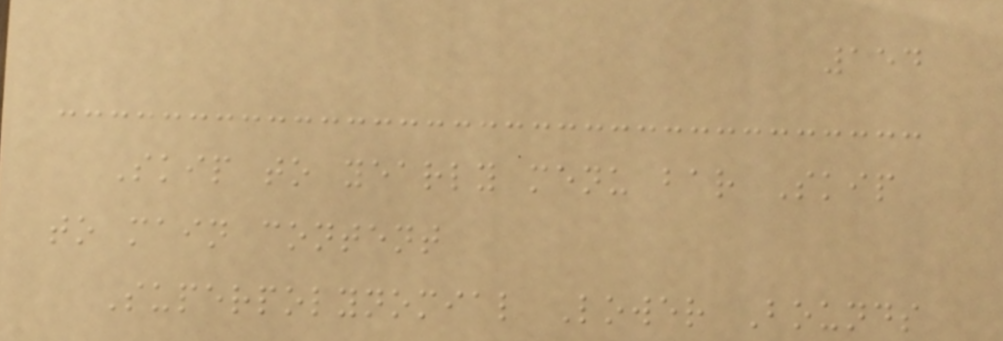154
Skip to yearly menu bar Skip
to main content
Superpolynomial Lower Bounds
